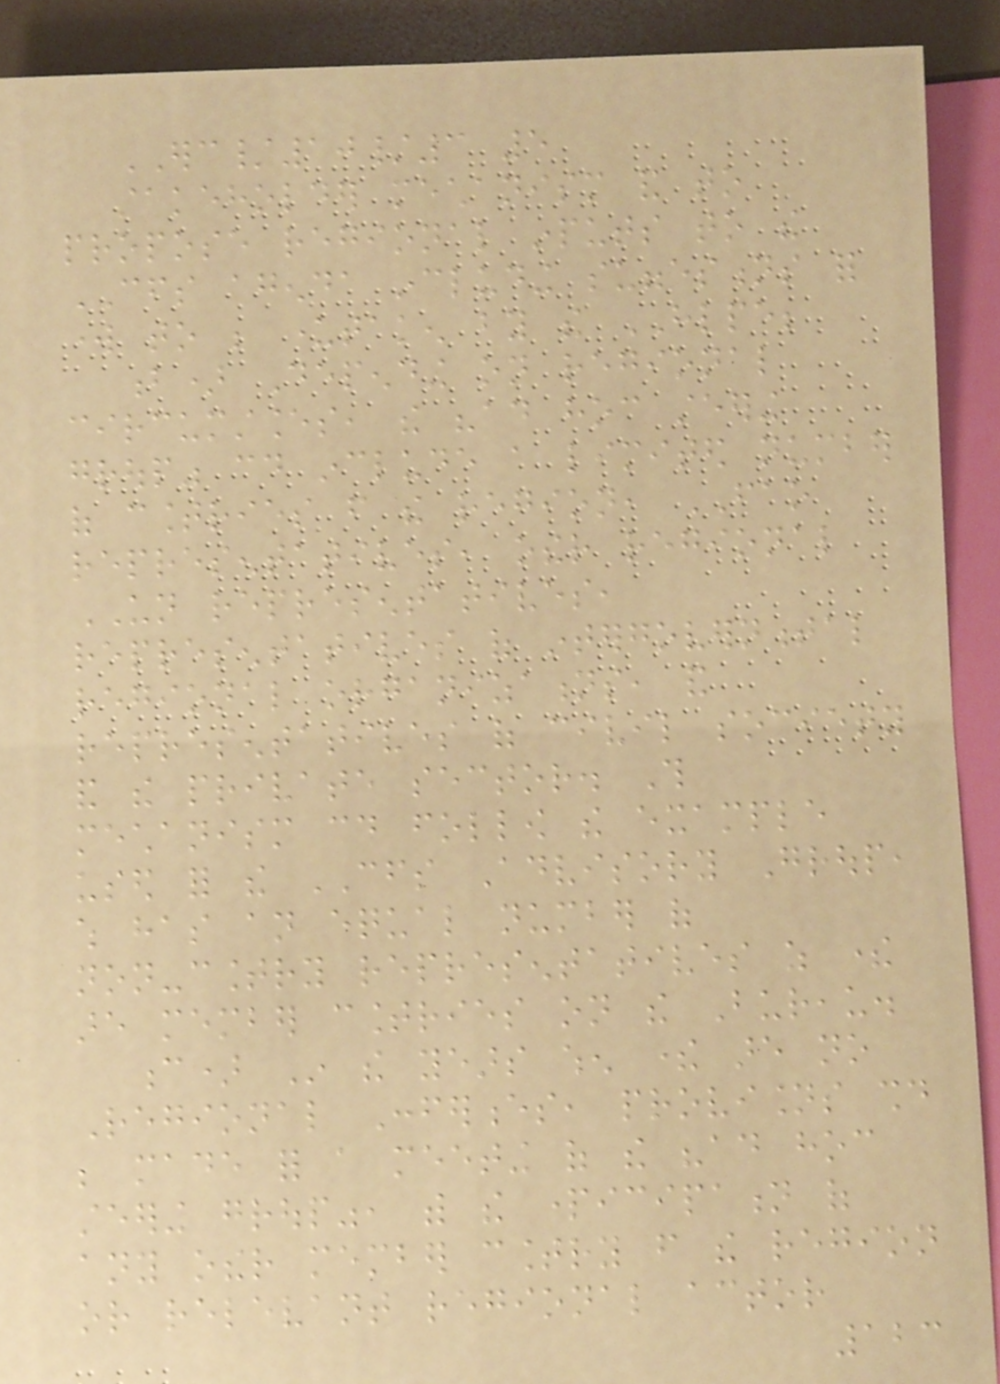ERC/10/3 5
stakeholder mechanism and to
propose regional inputs to the
CFS agenda including suggestions for
work to be undertaken by the HLPE;
b) Depending on regional
circumstances, the "ad hoc steering
group" could include a limited number
of countries from the region, FAO
representatives, other regional
UN representatives,
representatives of intergovernmental
regional organizations, and
representatives of civil society
and the private sector. This
mechanism could follow the example
used for the CFS Advisory Group,
which has an equal number of
non-country representatives as there
are member countries on the Bureau.
c) In the years when there are no
Regional Conferences, provisions should
be made for a meeting of the "ad hoc
steering group", with the participation of
any other member country from the region
or relevant regional actor
123
